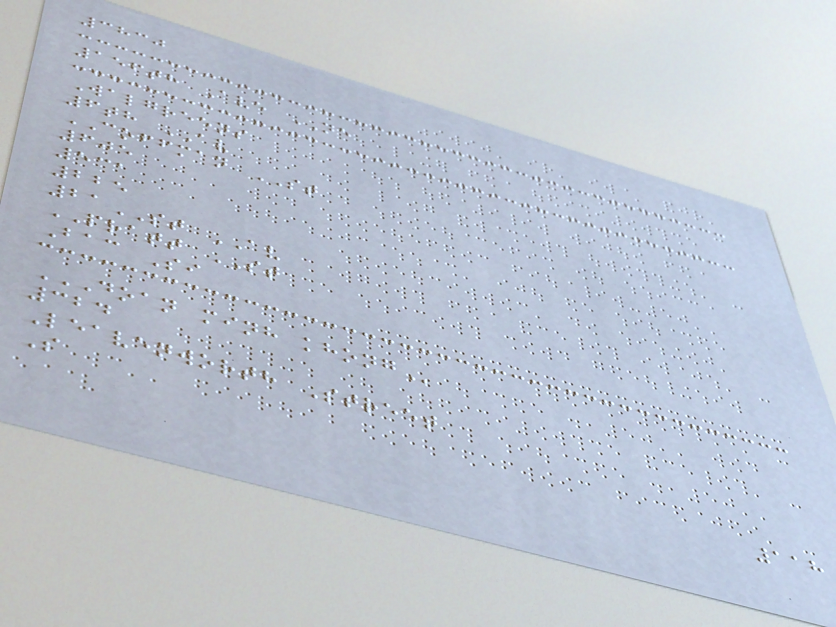3830
156th Ave NE
Walgreens
6th AV
COFFMAN ST
605
531
225
21ST AV
PRATT ST
Bac Si
DOAN MINH KHONG
324
Leavenworth Street
S
118
